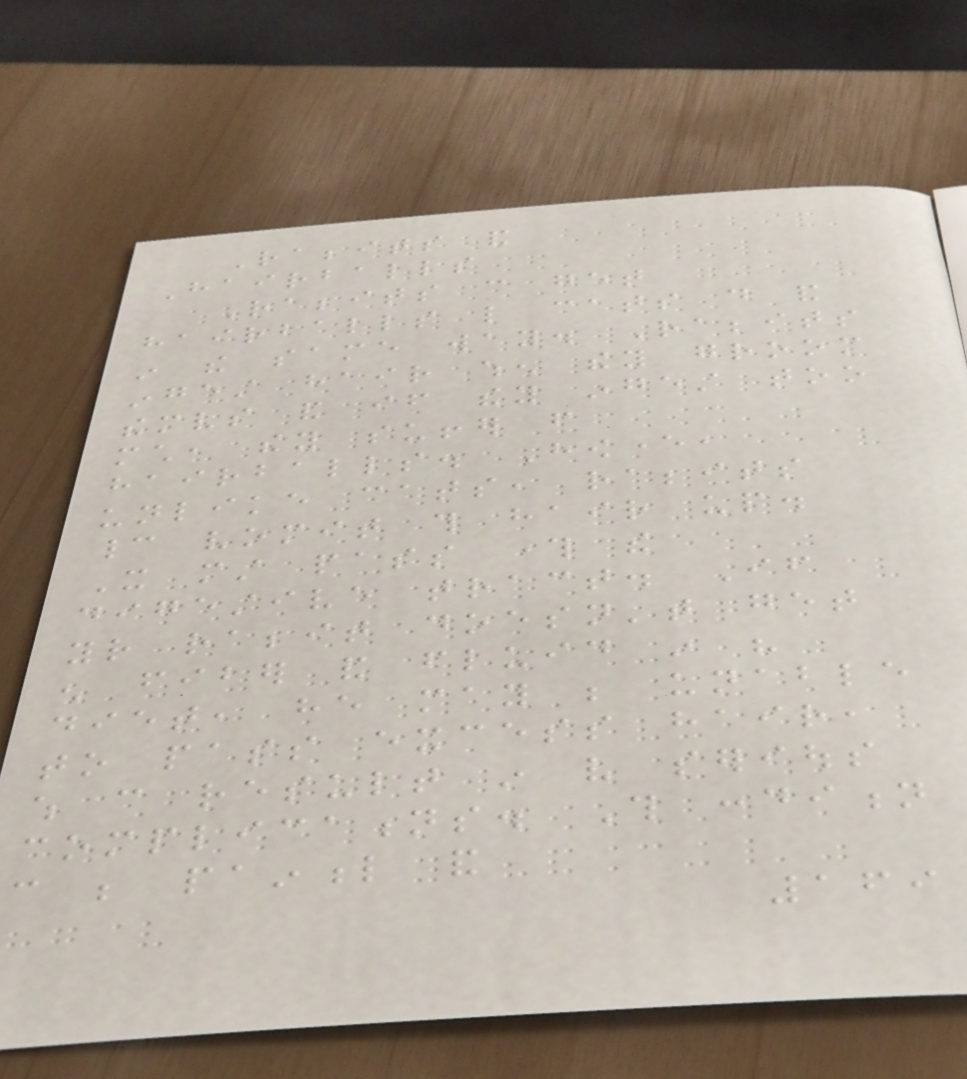Rabbits and
Hairballs
Rabbits can get
hairballs like cats do and
in the same way. Rabbits
ingest hair when they groom
themselves and if they ingest too
much, they suffer from
hairballs. However,
unlike cats, rabbits
cannot vomit this hair up.
It must pass through the
digestive tract. If
your rabbit doesn't get
enough fiber and fluid in his
diet, he may be unable
to pass excess hair,
which can result in very serious
complications. This condition
can be painful and
169
